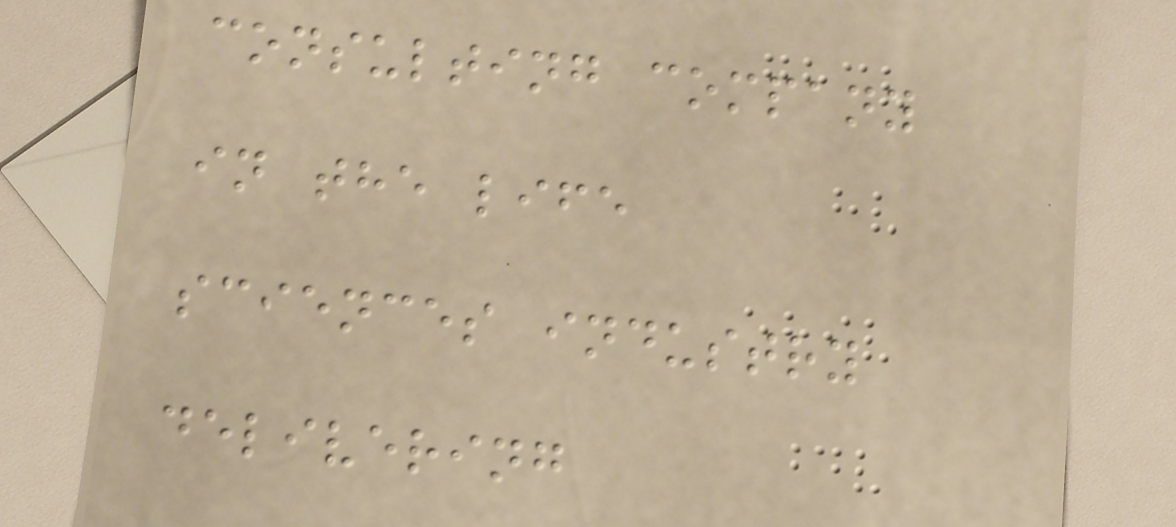consulting company
in the life
sciences industry
delivering
